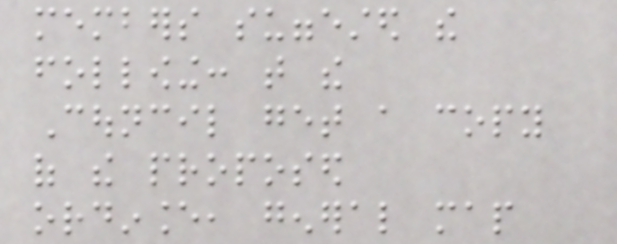members suggested the
following: that the
Council get a copy
of the proposed
ordinance, general map
